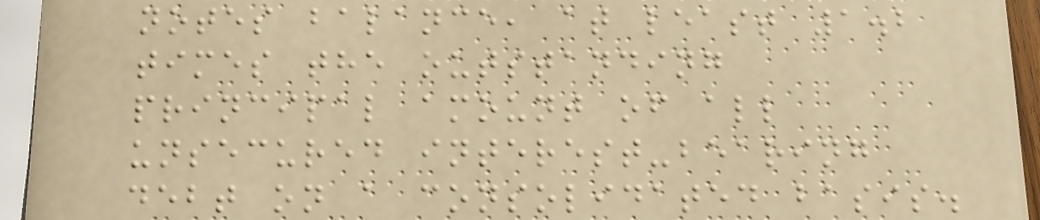notes balance, at least 1.2
times the outstanding
principal amount of all
unsecured interest-bearing
debt on a consolidated basis.
